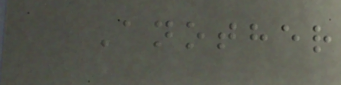Another
